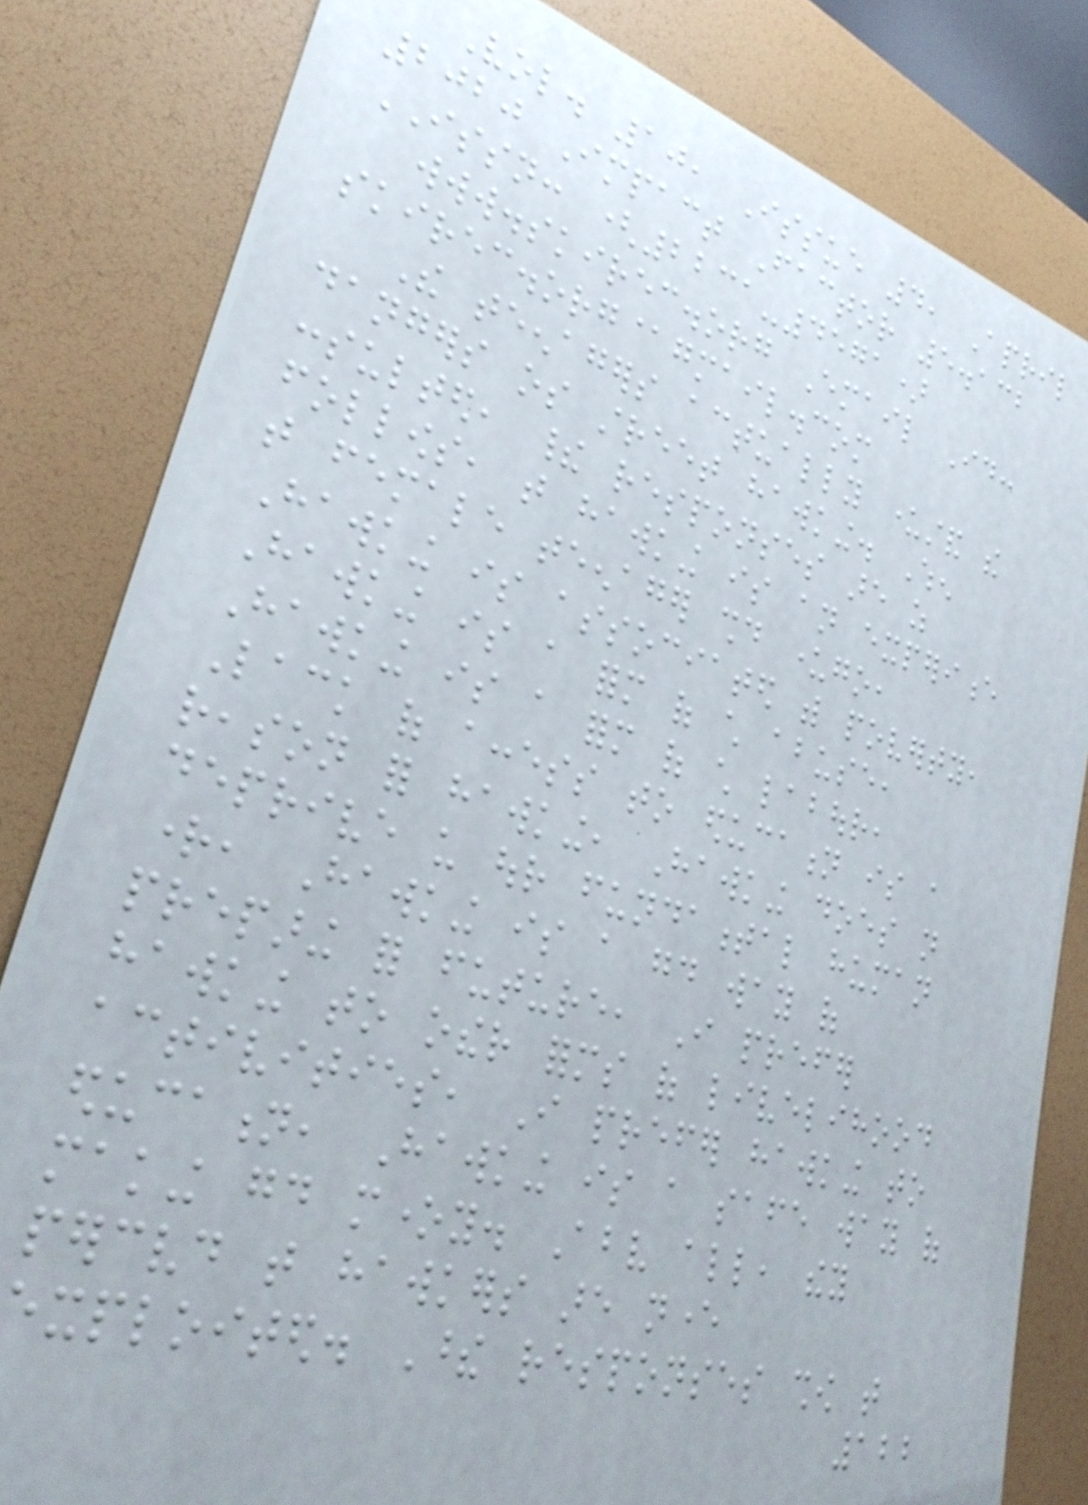Vol. 10, Issue 4, April
2020 Impact Factor 5.132
ISSN: (2231-4571)
www.skirec.org Email Id:
skirec.org@gmail.com
The teenagers actually understand the
dangers os street hawking. When
consulted, their responses are as
follows, that hawking is an experience
that female teenager should undergo,
Hawking is associated with poverty,
Hawking is a form of child abuse,
Hawking is a form of child labour,
Lack of access to education is a
reason for hawking, Hawking does not
deprive us our fundamental human
right, Hawking is a good way of
preparing for future, I prefer
hawking to other forms of livelihood
activities, I prefer hawking to
education, Hawking is a safe way of
making good money. Above all, they
perceived that hawkers are never
exploited. These responses show that
122
